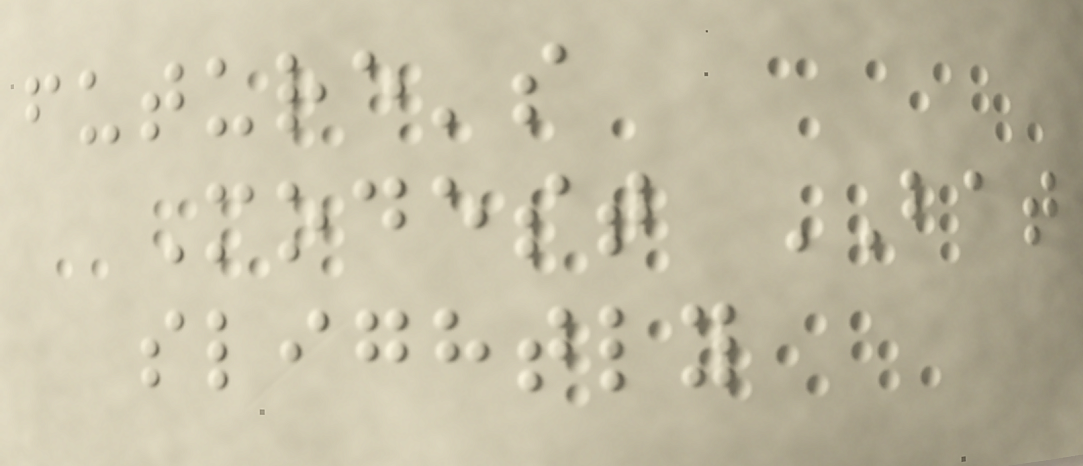future's
Modest BAT
slightly
